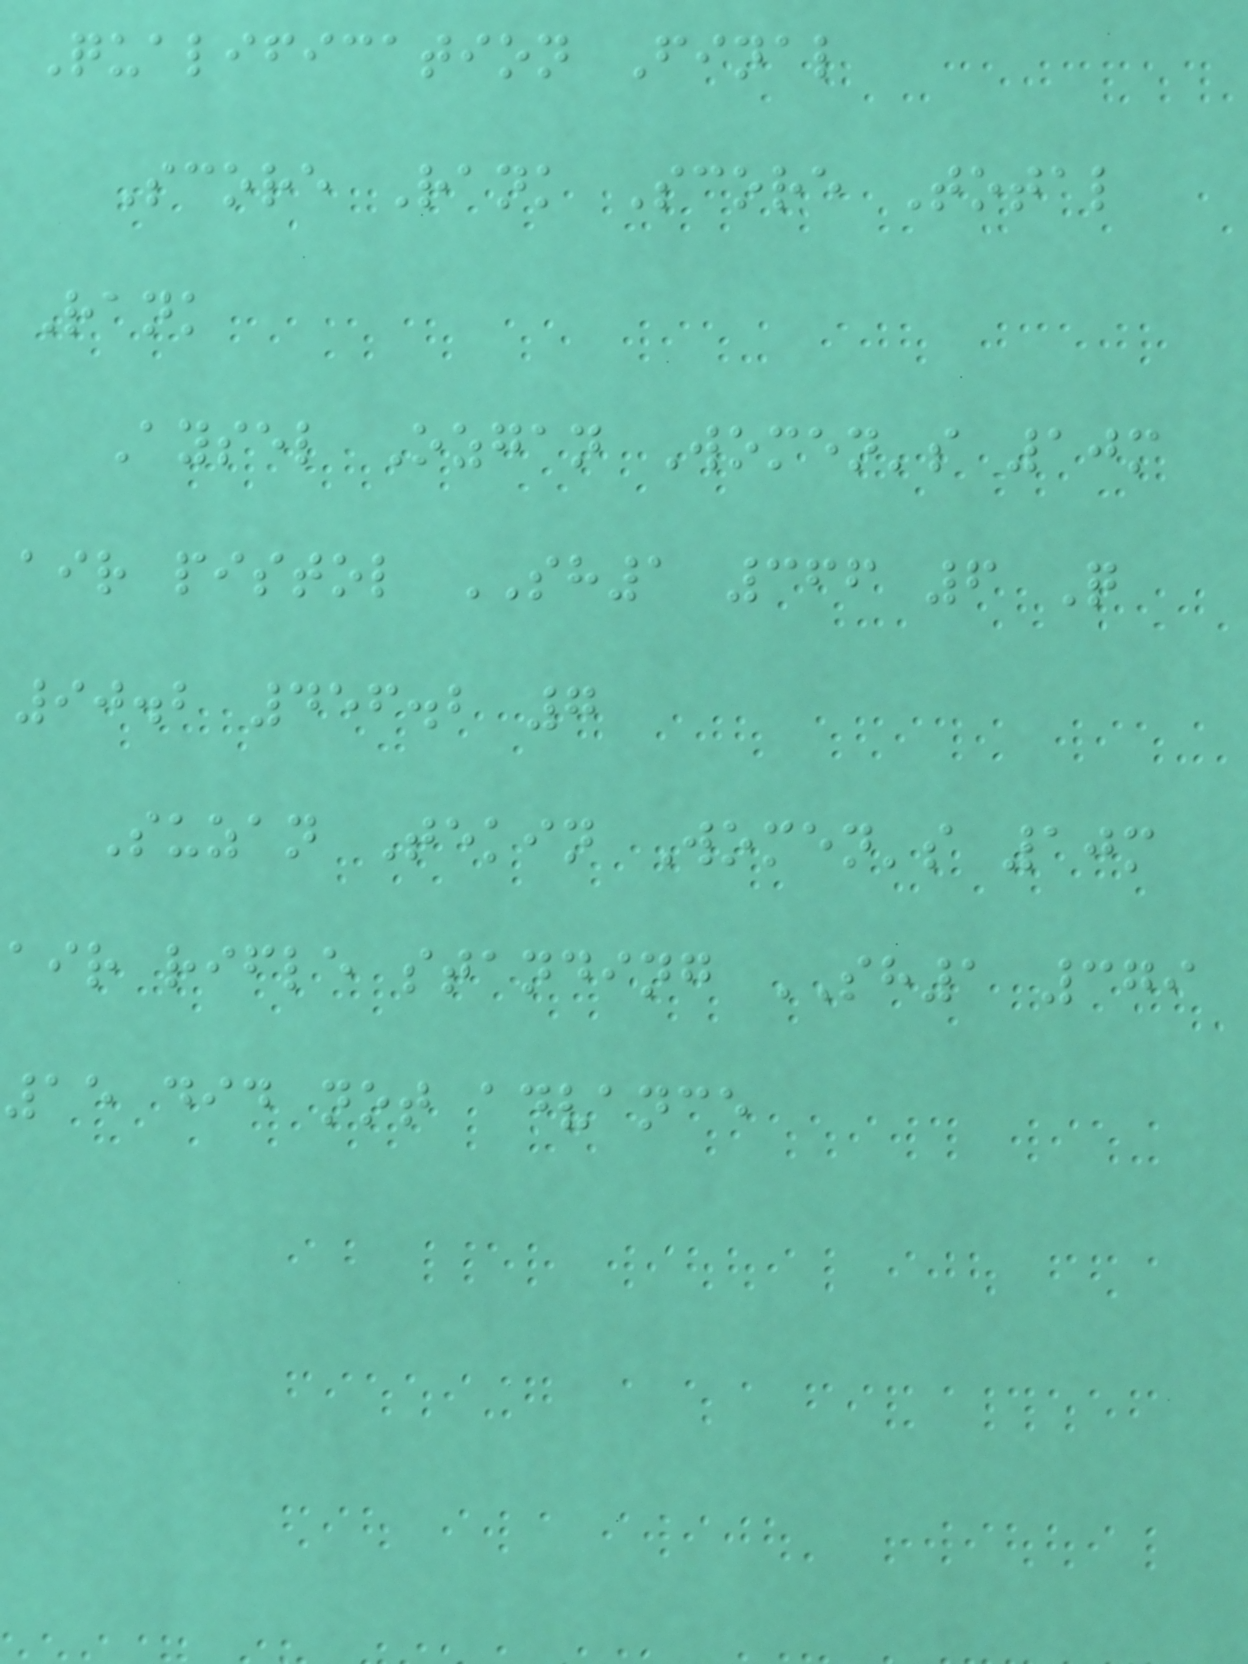Qualification Final
Score Rank Score Total
Rank
Aysel Ozgan Women's 10m
air pistol SH1 366 6 Q
90.2 456.2 7
Suzan Tekin Women's 10m
air rifle standing SH1 379
15 did not advance
